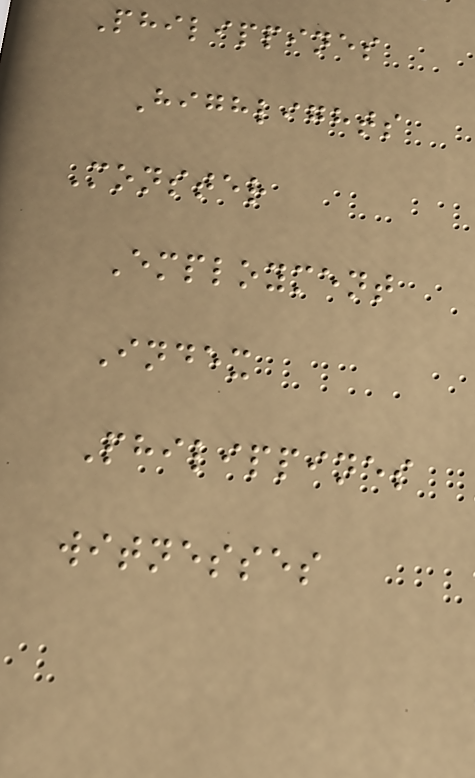Philippines
Highlights
Monster
Employment
Index
Philippines
witnesses
